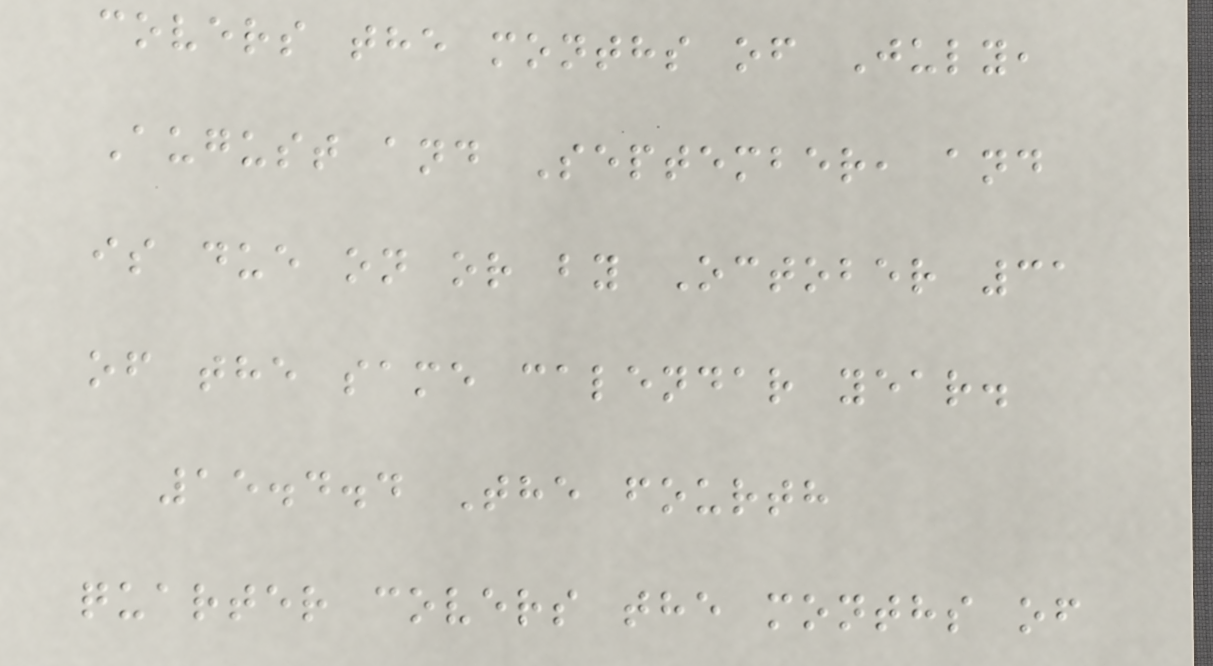covers the months of July,
August and September, and
is due on or by October 31
of the same calendar year.
15.4.4 The fourth
quarter covers the months of
